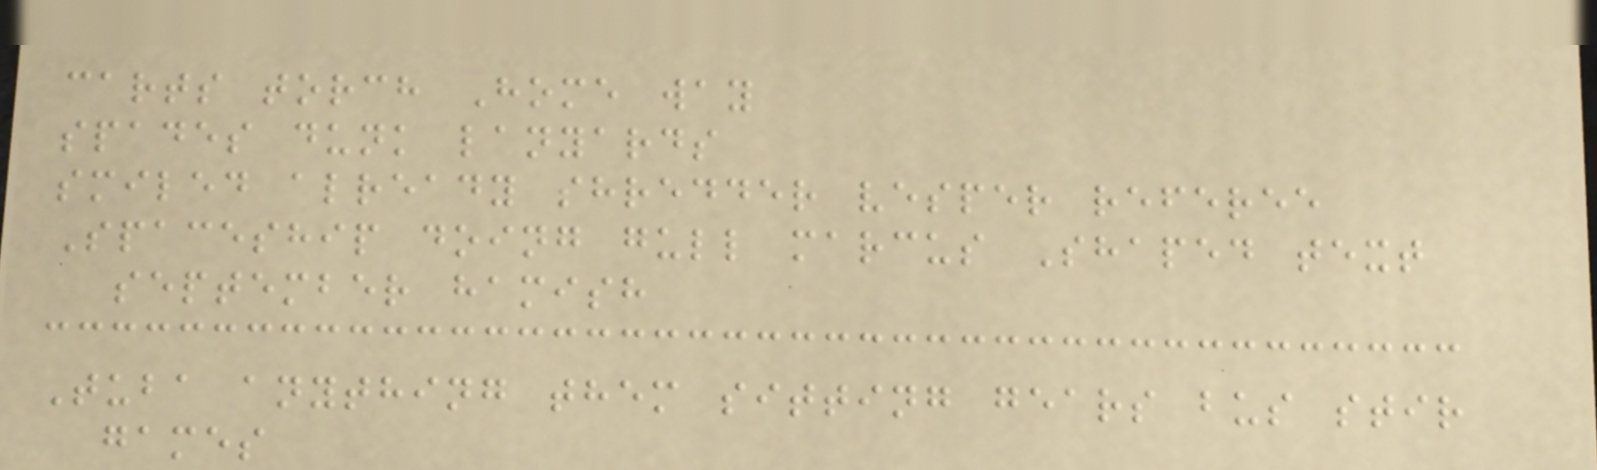carts torch Home way
spades dunk lanyards
smiled already shredder vesper referee
Spaceship doing gull marcus Shaped text
september hamish
Tuba anything them sitting gears bus stir
games
